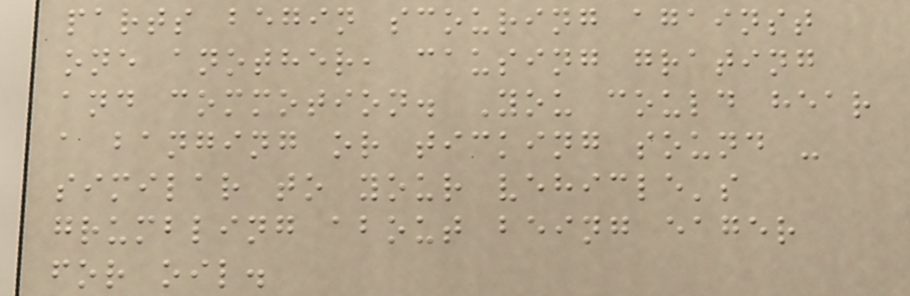parts begin scouring against
one another, causing grating
and commotion. You could hear
a banging or ticking sound -
similar to your vehicle's
grumbling about being eager
for oil.
